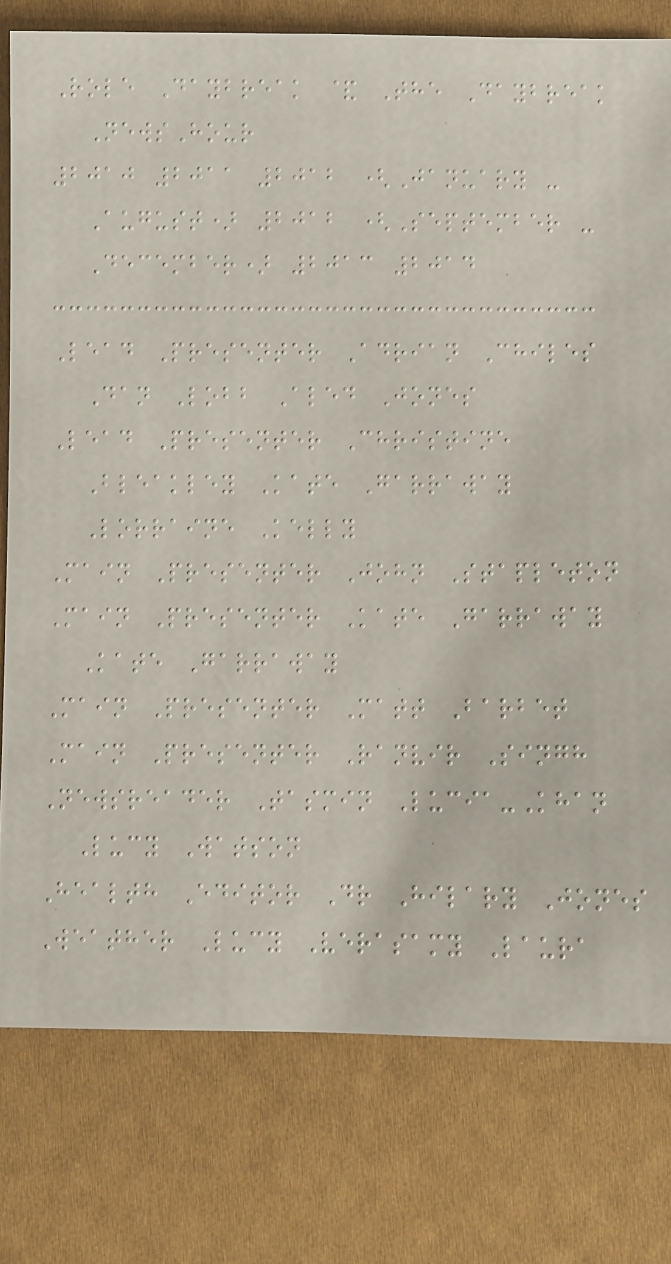Role Daybreak & The Daybreak
NewsHour
2010 2011 2012 (January -
August) 2012 (September -
December) 2013 2014
Lead Presenter Adrian Chiles
Dan Lobb Aled Jones
Lead Presenter Christine
Bleakley Kate Garraway
Lorraine Kelly
Main Presenter John Stapleton
Main Presenter Kate Garraway
Kate Garraway
Main Presenter Matt Barbet
Main Presenter Ranvir Singh
Newsreader Tasmin Lucia-Khan
Lucy Watson
Health Editor Dr Hilary Jones
Weather Lucy Verasamy Laura
